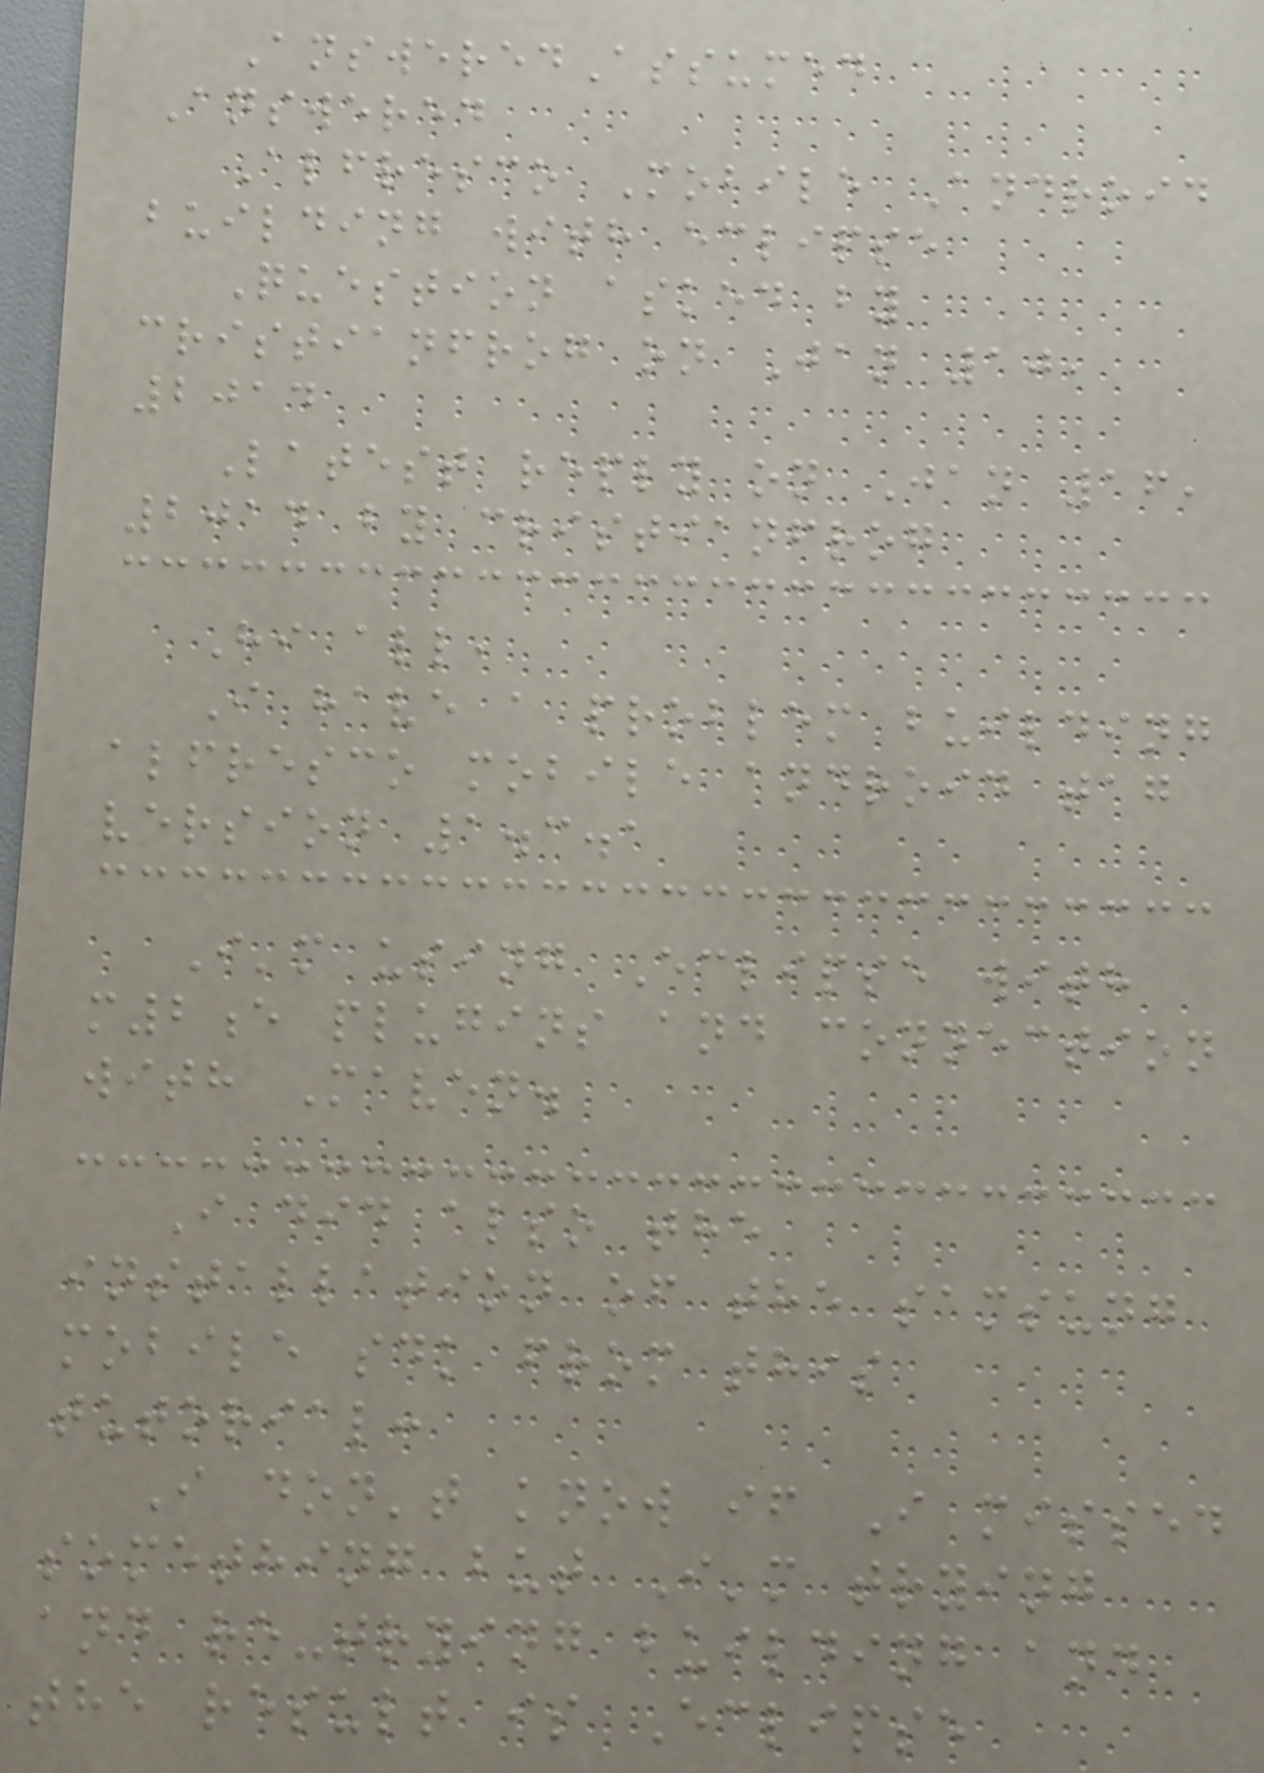AnsweredAssumed
Answered
Alfresco Mobile Android
building with eclipse
Question asked by
cristianfrog on Jan 10,
2014
Latest reply on Jan 16,
2014 by cristianfrog
Hi all,
I have a problem building
alfresco mobile android tag
version 1.3.1
I'm using Eclipse with
m2e plugins and connection
with Maven.
I did also the
installation of the samsung
mobile sdk from this
tutorial:
I don't know if I missed
something but I'm trying
and re-trying building and
the result is Eclipse
